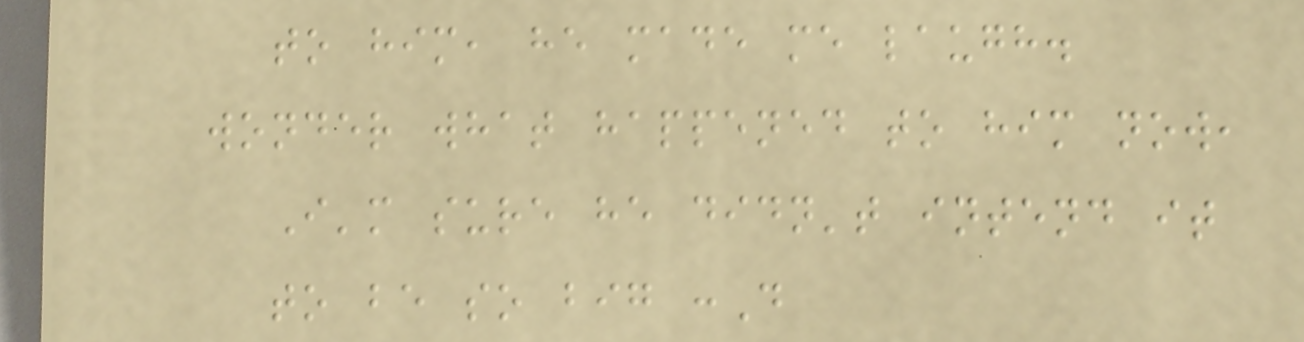to him, he made me laugh.
wonder what happened to him now,
I'm sure he didn't intend it
to be so big :D
